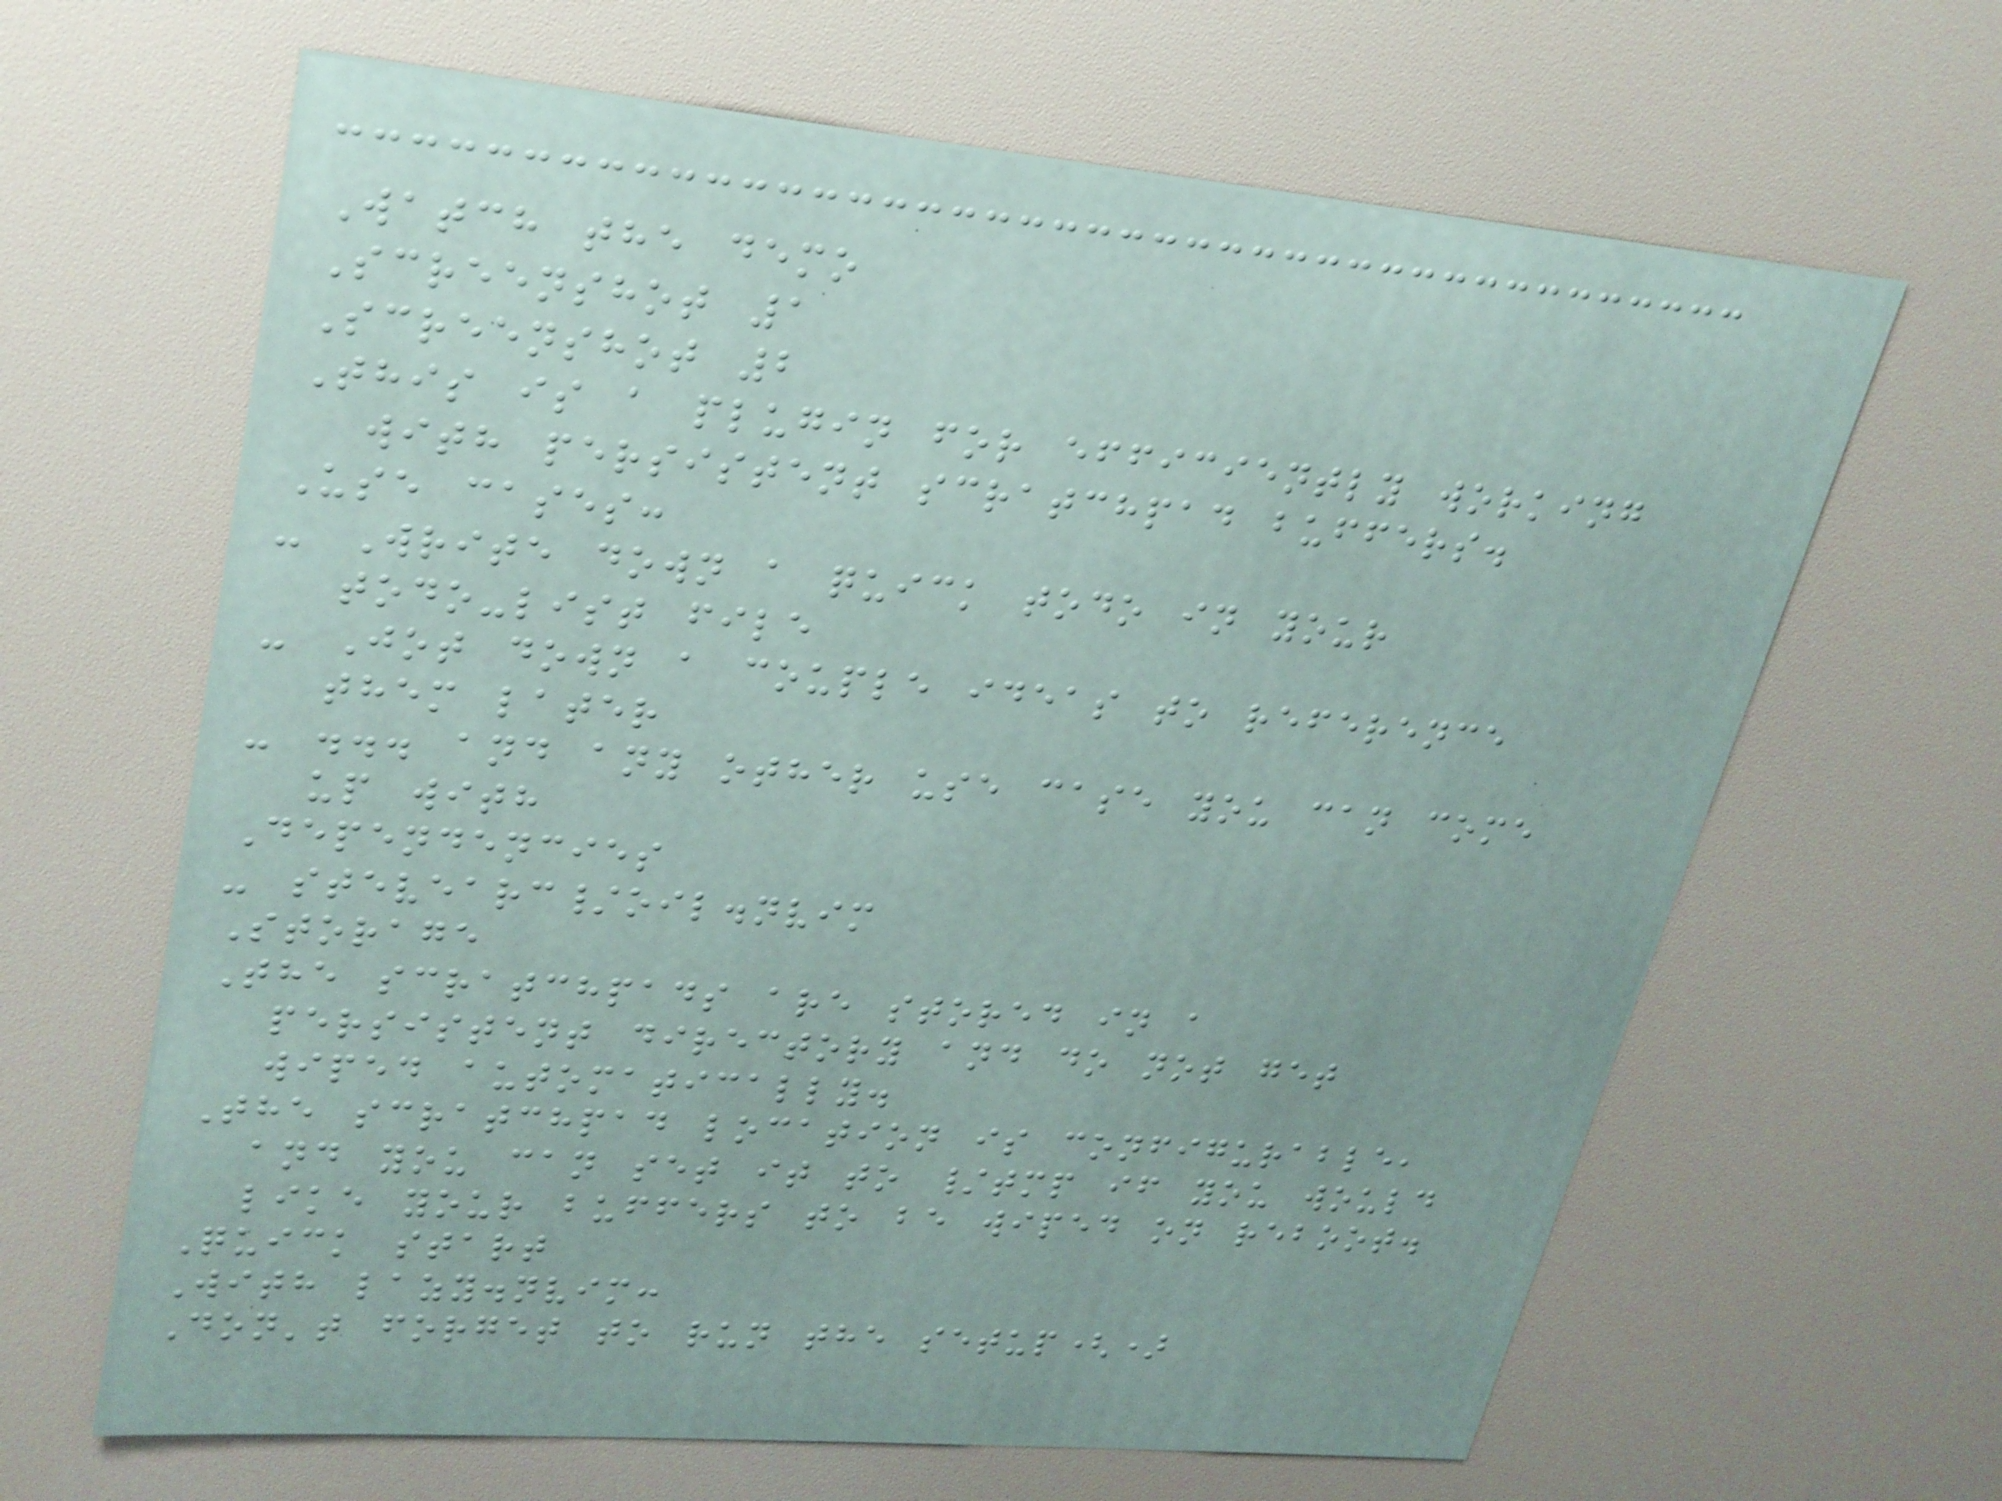Watch the demo
Screenshot 1
Screenshot 2
This is a plugin for efficiently working
with persistent scratchpad buffers.
Use cases:
- Write down a quick todo in your
todo-list file
- Jot down a couple ideas to reference
them later
- ... and any other use case you can come
up with
Dependencies
- stevearc/oil.nvim
Storage
The scratchpads are stored in a
persistent directory and do not get
wiped automatically.
The scratchpad location is configurable,
and you can set it to /tmp if you would
like your buffers to be wiped on reboot.
Quick start
With lazy.nvim:
Don't forget to run the setup()
